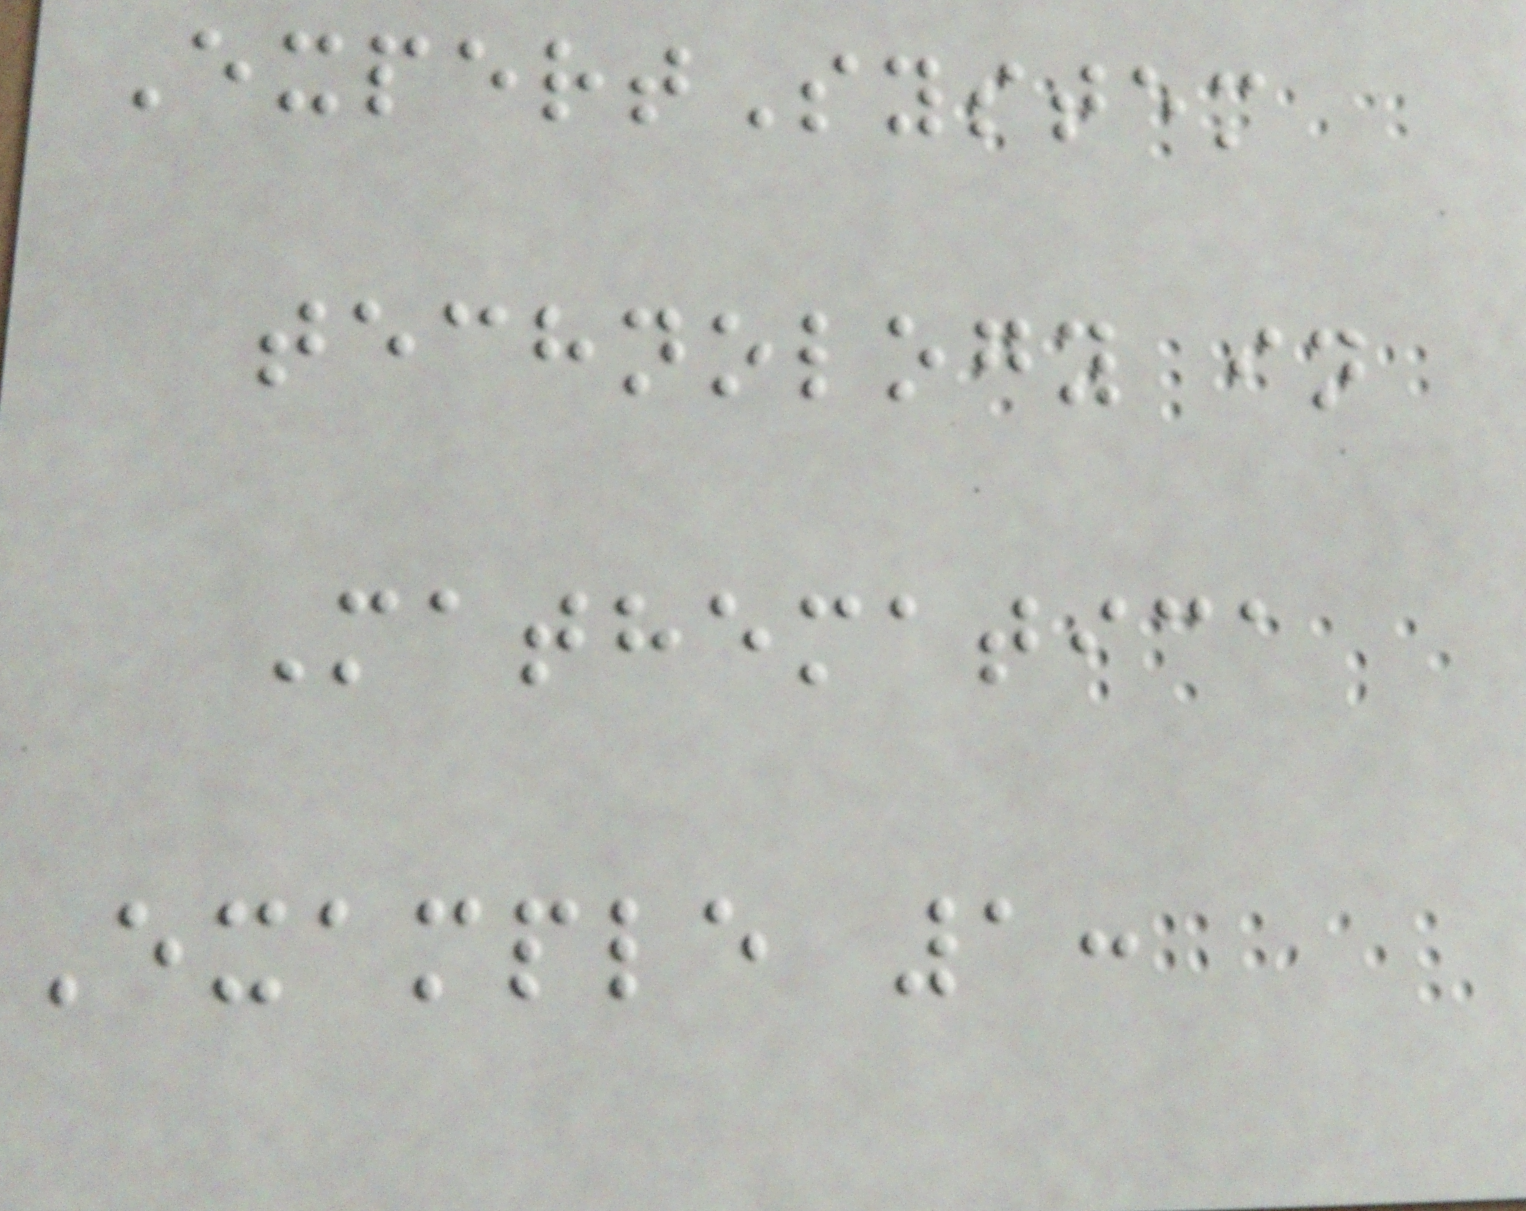ExpertSystem
technology in
Mathematica
Example 1:
